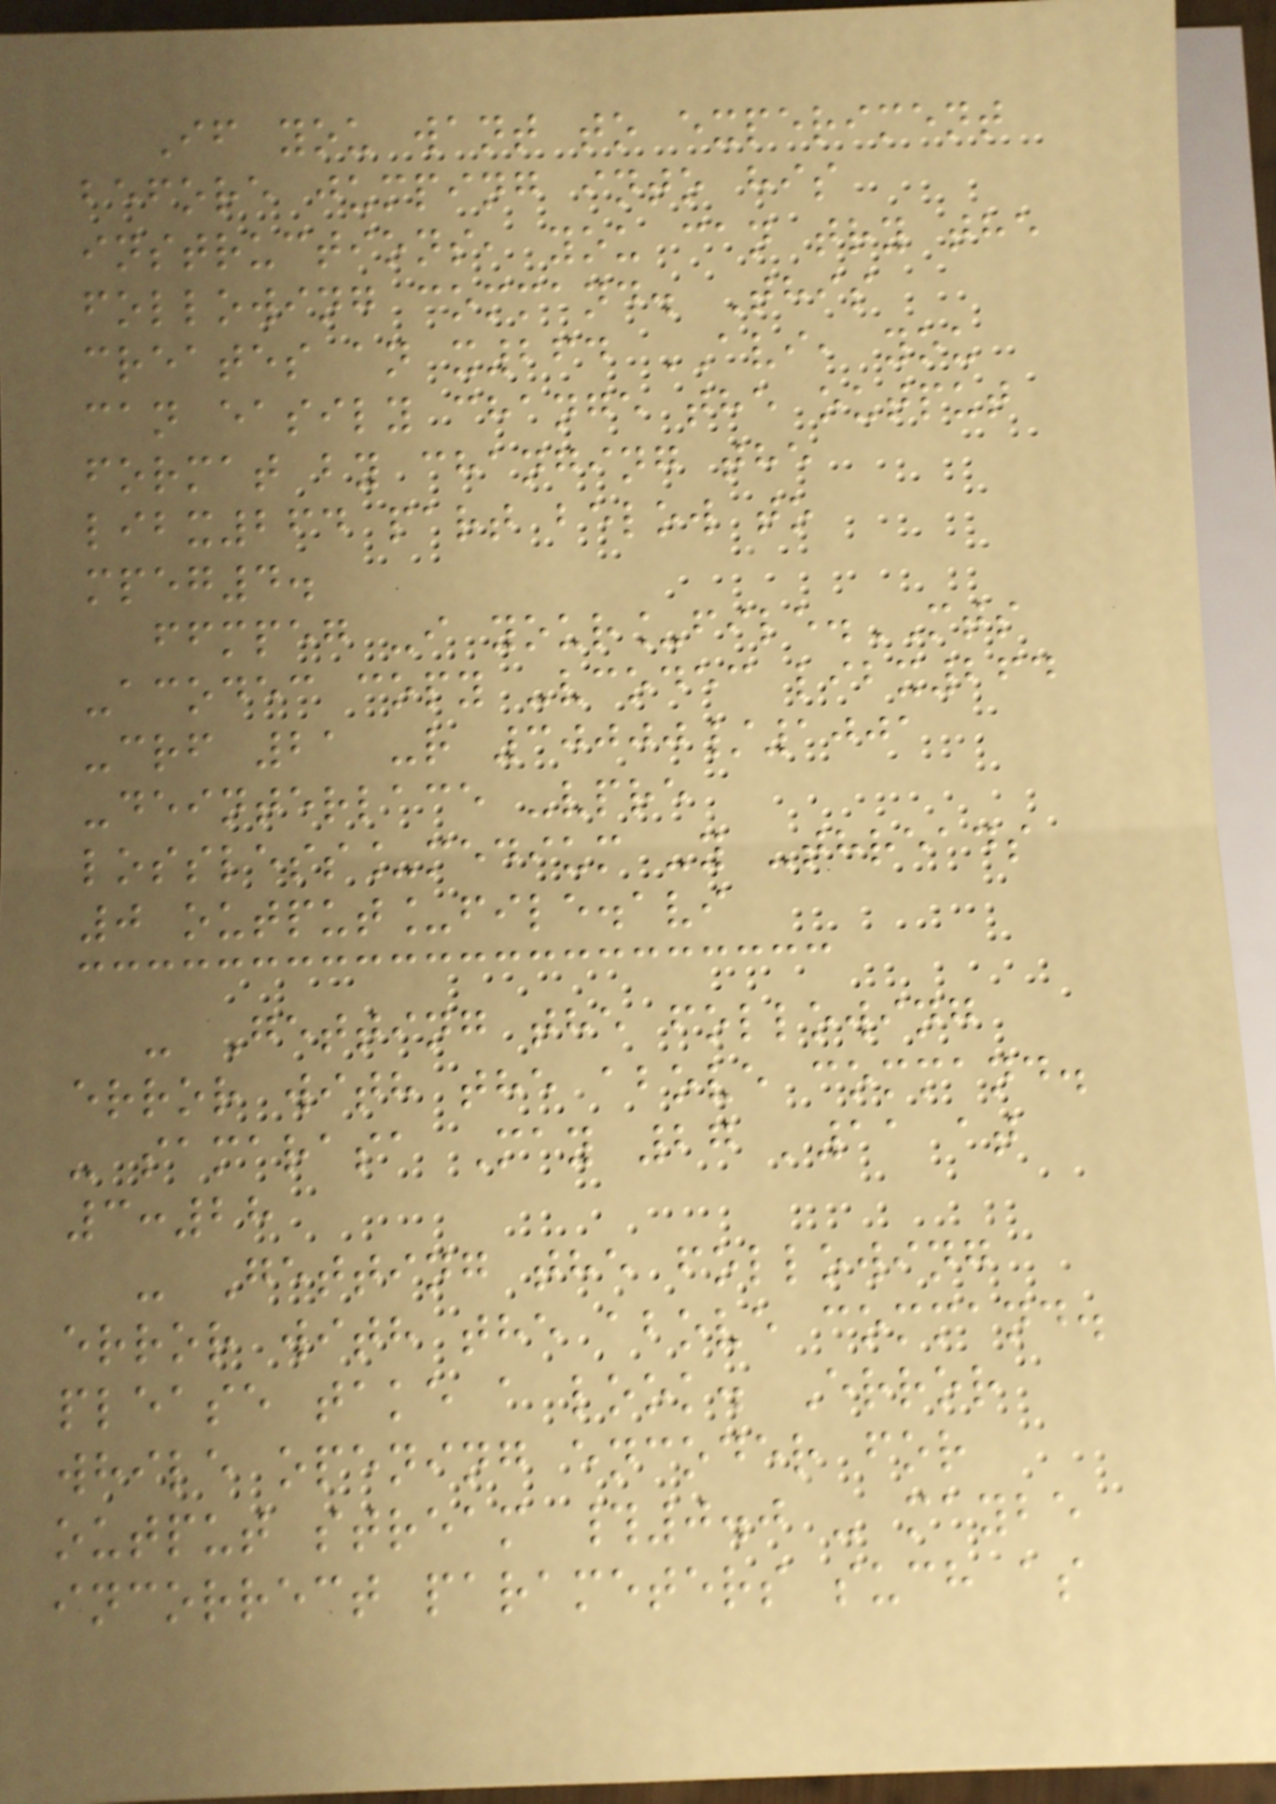If you want to experiment
before jumping into his
instructions, you can try the
following command. This
creates an x264 AVI, you
can easily change the output
format by changing the
libx264 part below to
mpeg4.
ffmpeg -i your_file.MTS
-acodec copy -vcodec libx264
-crf 21 -r 30000/1001
-deinterlace -vpre
lossless_medium -y -threads
0 output_file.avi
- Getting the following
error with the above command.
- samarasa May 27 '11 at
3:28
- Getting the following
error with the above command.
please take a look. Error
while opening encoder for
output stream #0.0 - maybe
incorrect parameters such as
